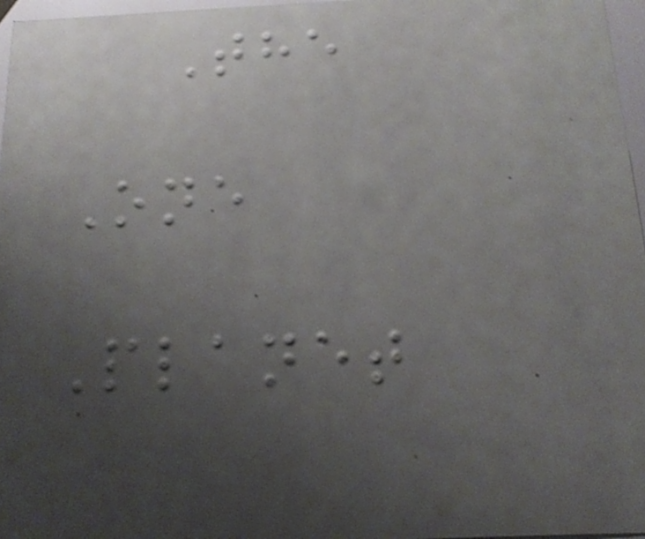The
One
Planet
